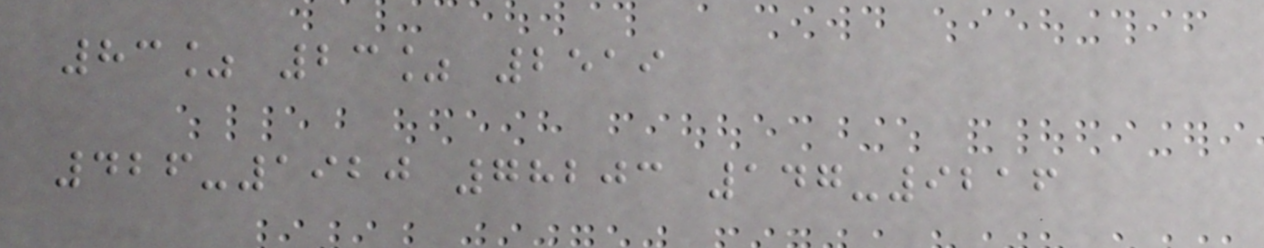83% 23% 2519
426-1920 78203 147-9216
